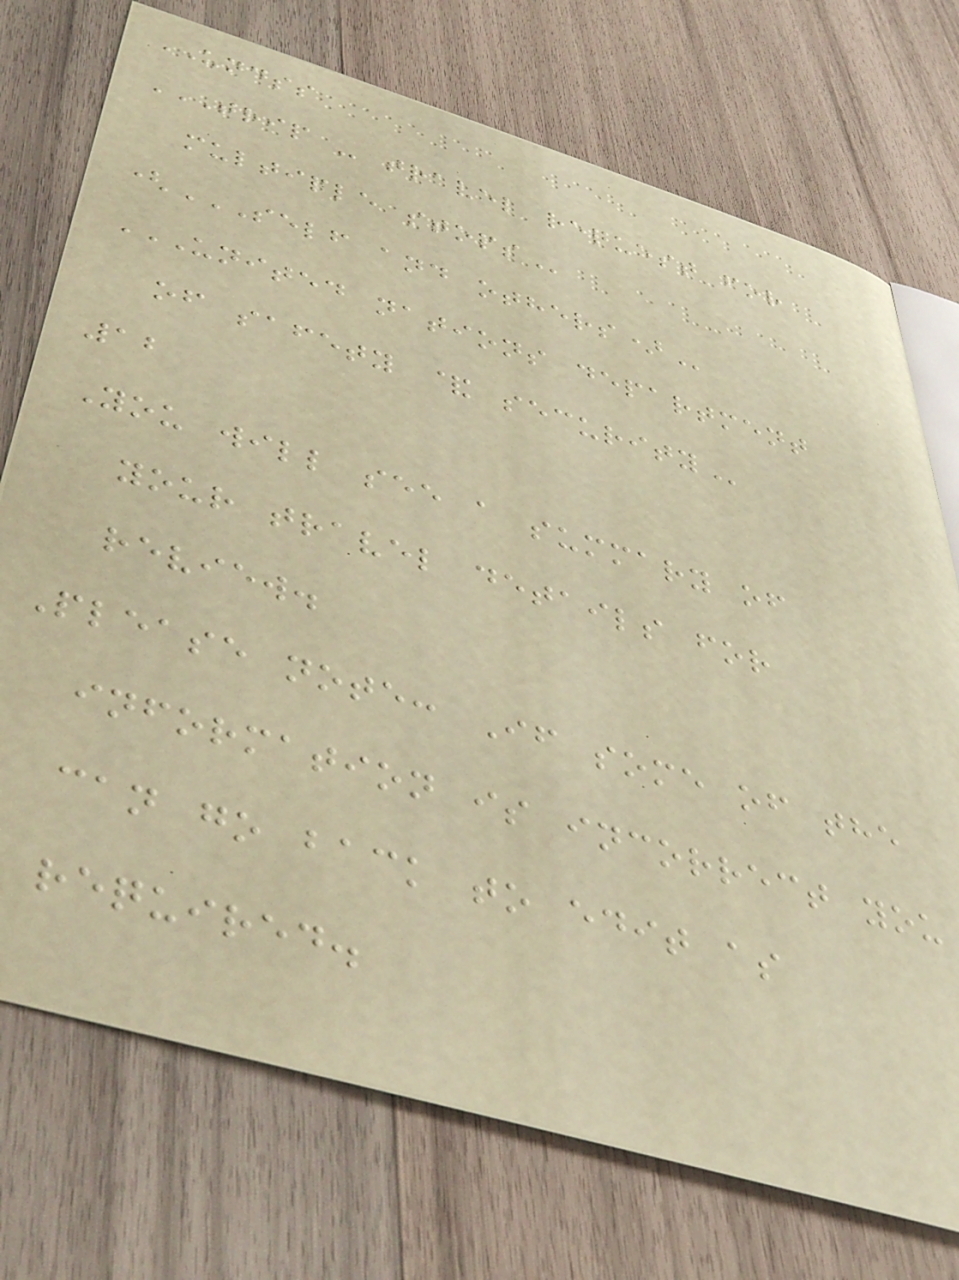UNDSS
TRIP - TRAVEL REQUEST FOR
MULTIPLE STOPS
(SELF AND OTHERS)
UNITED NATIONS DEPARTMENT
OF SAFETY & SECURITY
12
You will see a summary of
your travel details for
review.
Please note: If some of the
information is incorrect you
can go back to edit as
required.
